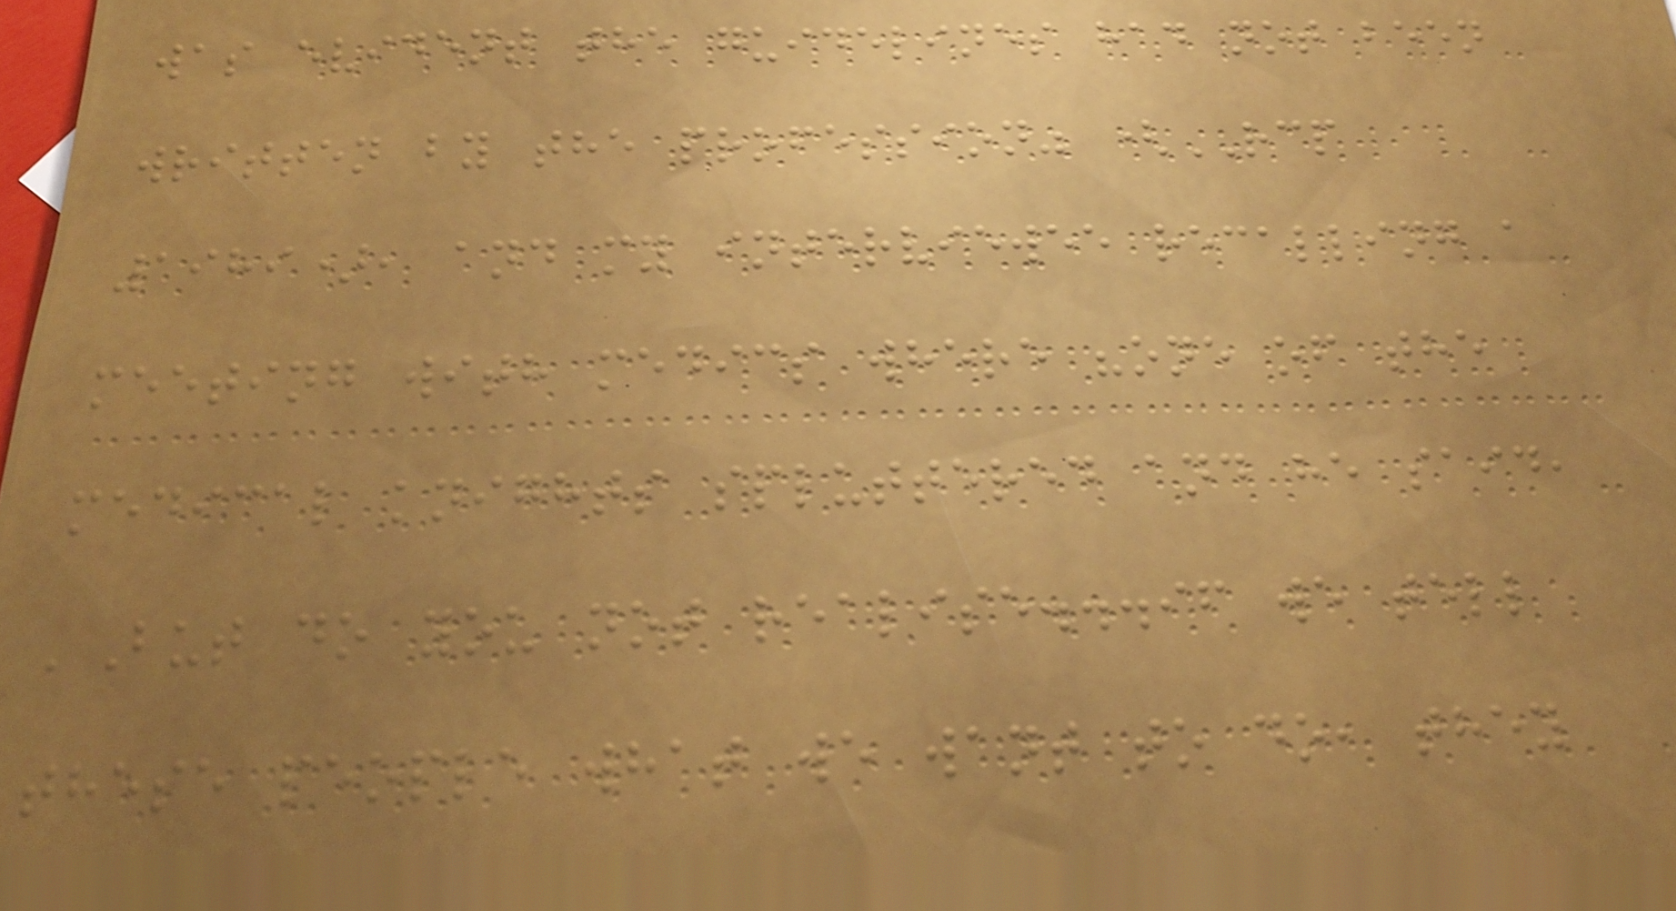was evident the guidelines had not been
written by the profession" (RCP
1989), and my interviewee recalling a
meeting with medics where "one of the
medical knights spluttered and he said,
'But do you not realise...if we tell
these people what we want to do, they
